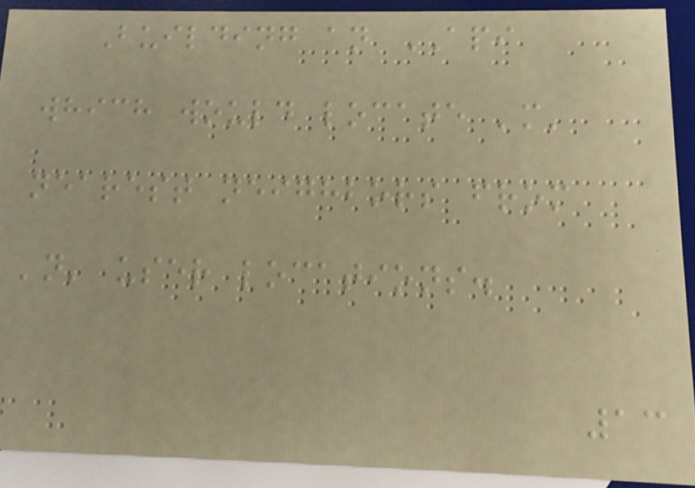Building an API
which would locate 'm'
nearest neighbors from
'n' user locations.
13
